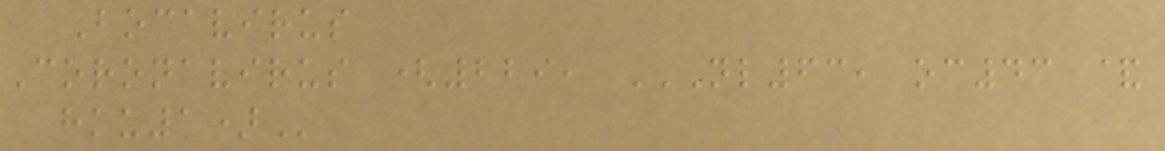Bocavirus
Coronavirus (229, NL63, OC43 &
HKU1)
